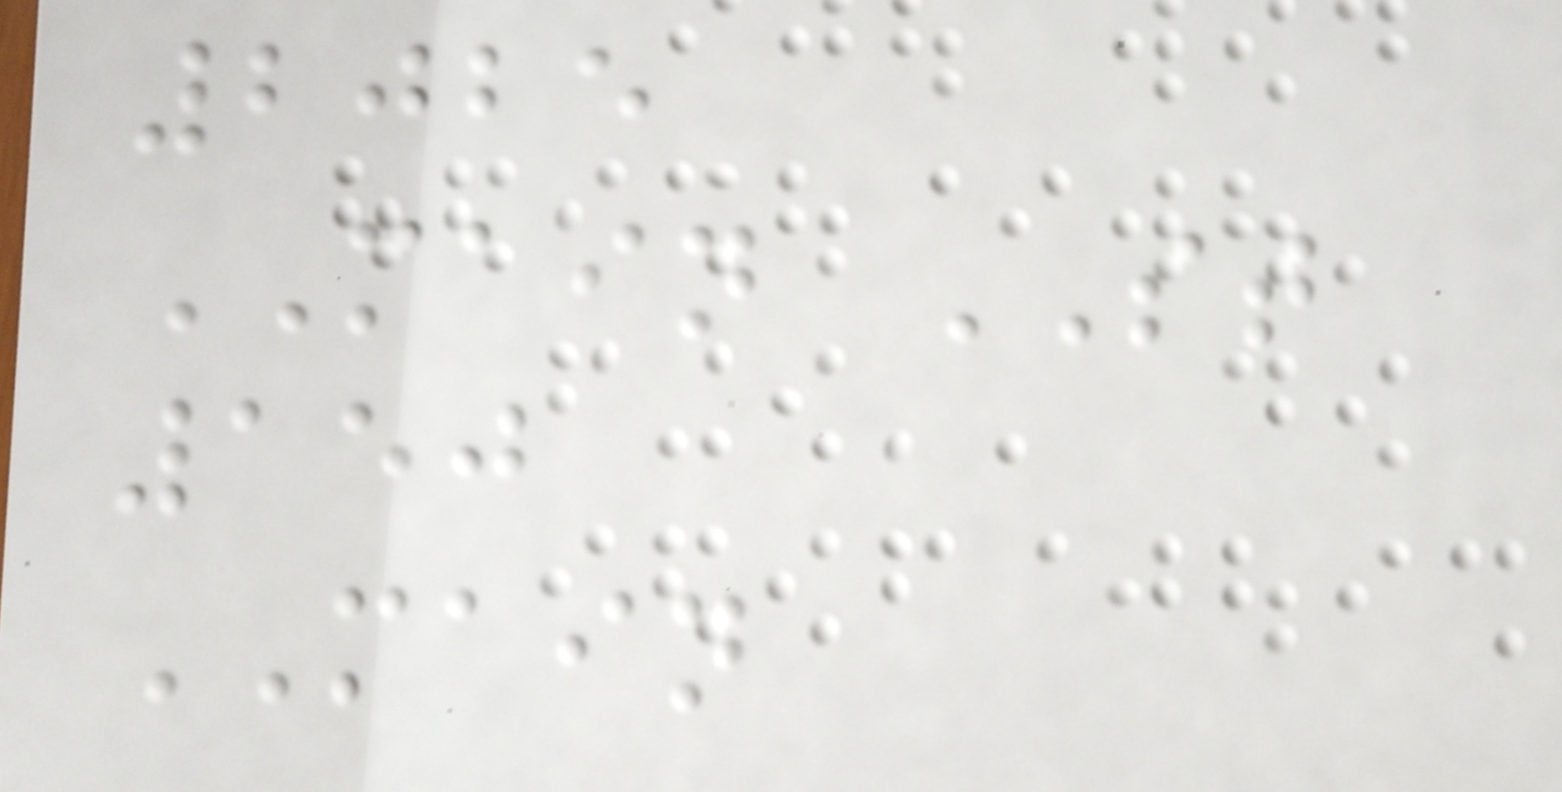2025
MAIN ST
150
MAIN
